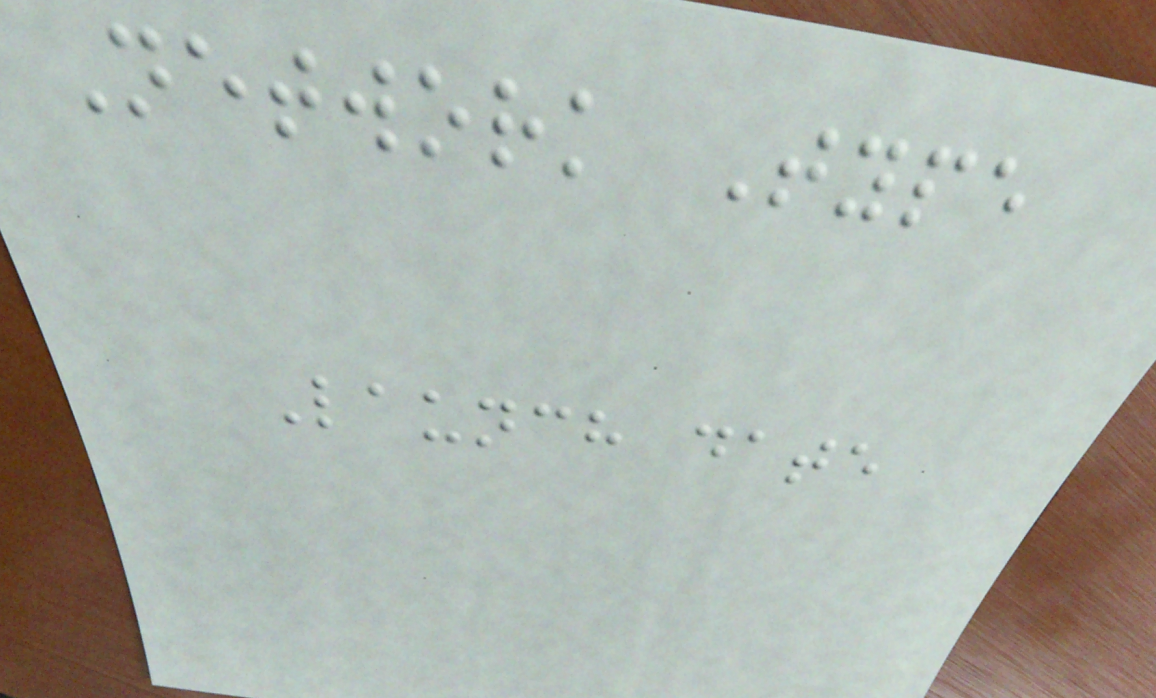Network Type
Launch date
